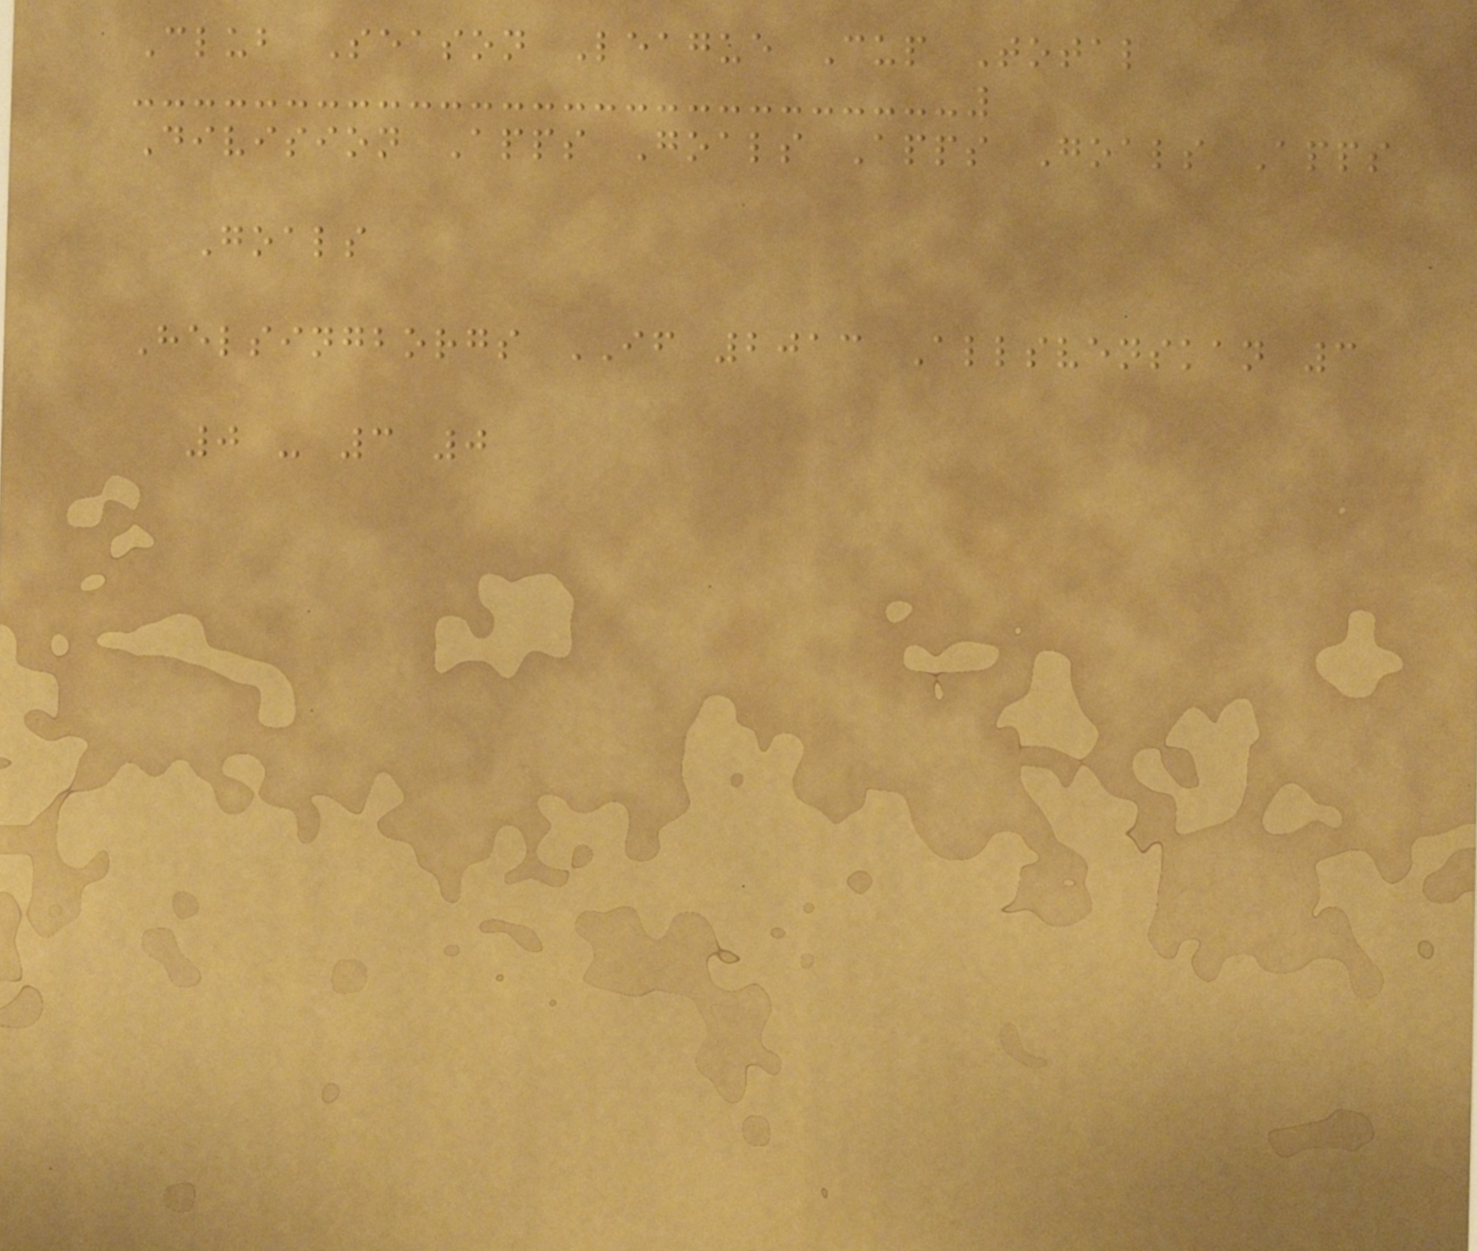Club Season League Cup Total
Division Apps Goals Apps Goals Apps
Goals
Helsingborgs IF 2013 Allsvenskan 3
0 - 3 0
